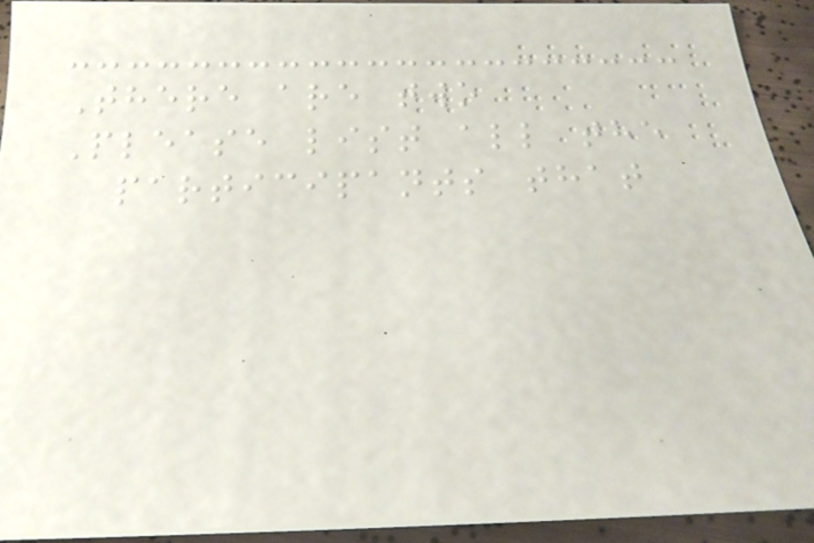There are two
Please list all the
participants that
